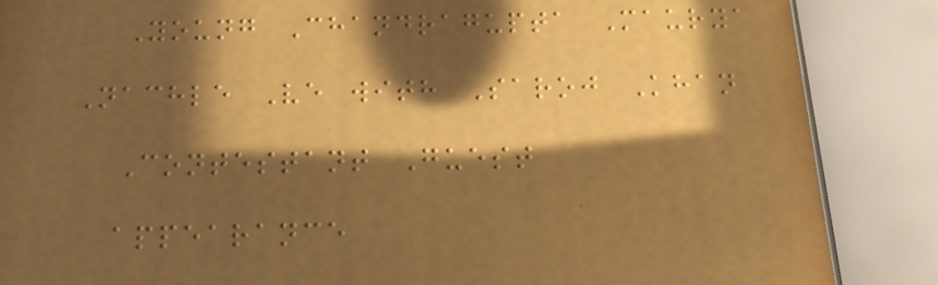Young Chandragupta Maurya
Nachle Ve with Saroj Khan
Contestant Guest
appearance
